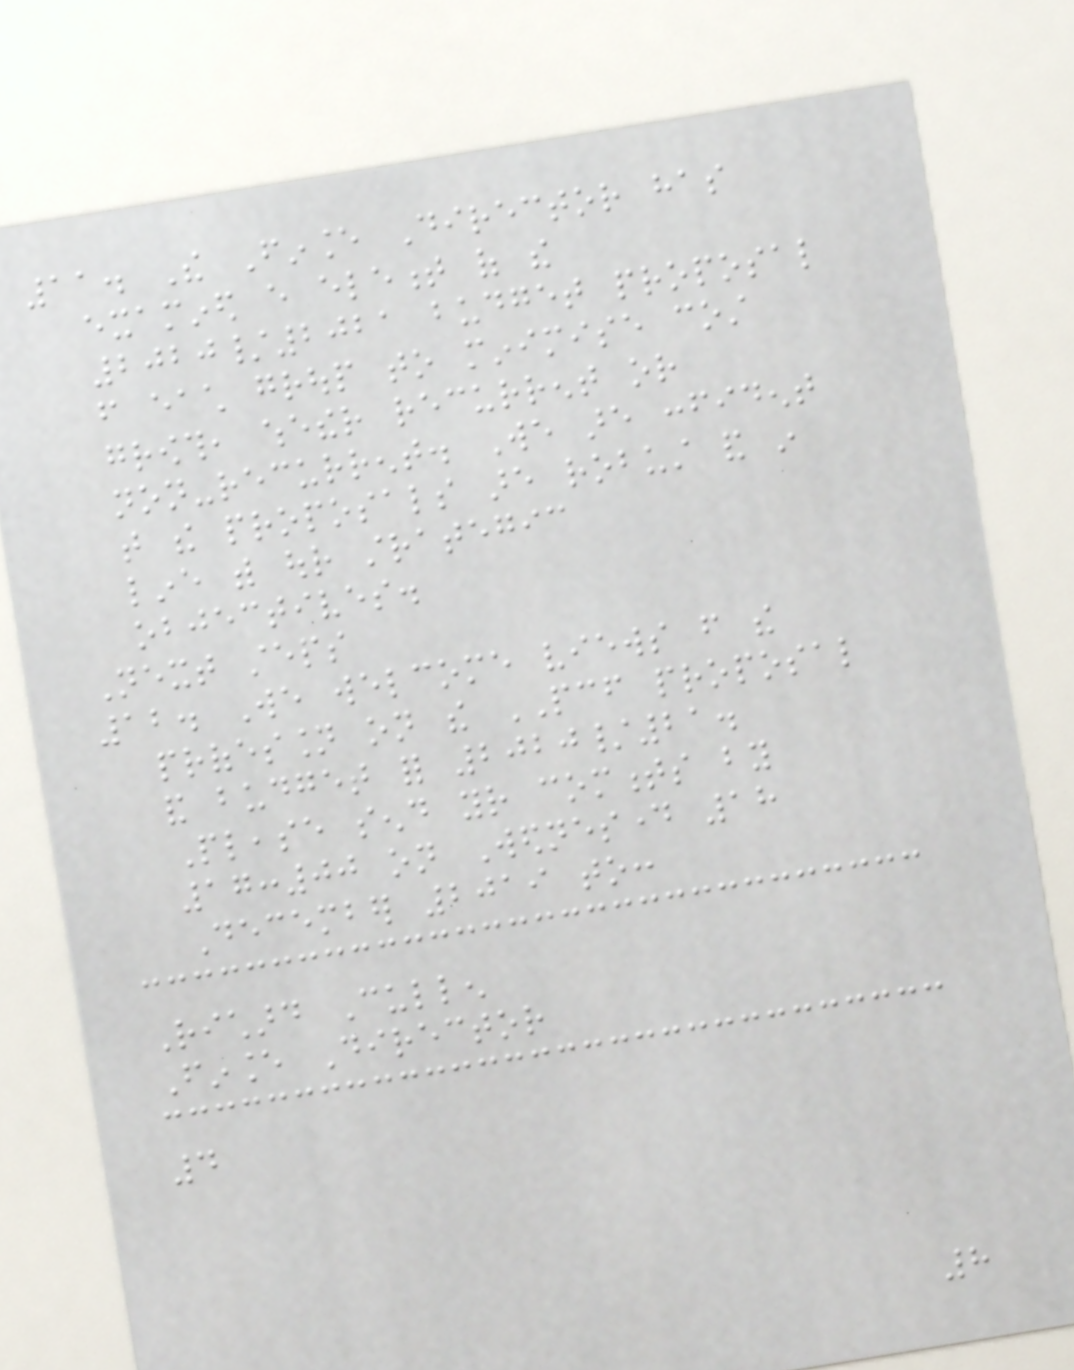11. The Finance Director has
examined every element of the
2020/2021 budget proposal
from each group to minimise cost
growth, whether recurrent or
non-recurrent. We are confident
that the proposals are robust and in
line with our strategic
objectives.
Next steps
12. We welcome views from the
profession on the PCF proposal
and budget for 2020/21.
Please send your comments by
17:00 on Wednesday 18
December 2019 to:
Richard Cullen
Finance Director
4
8
